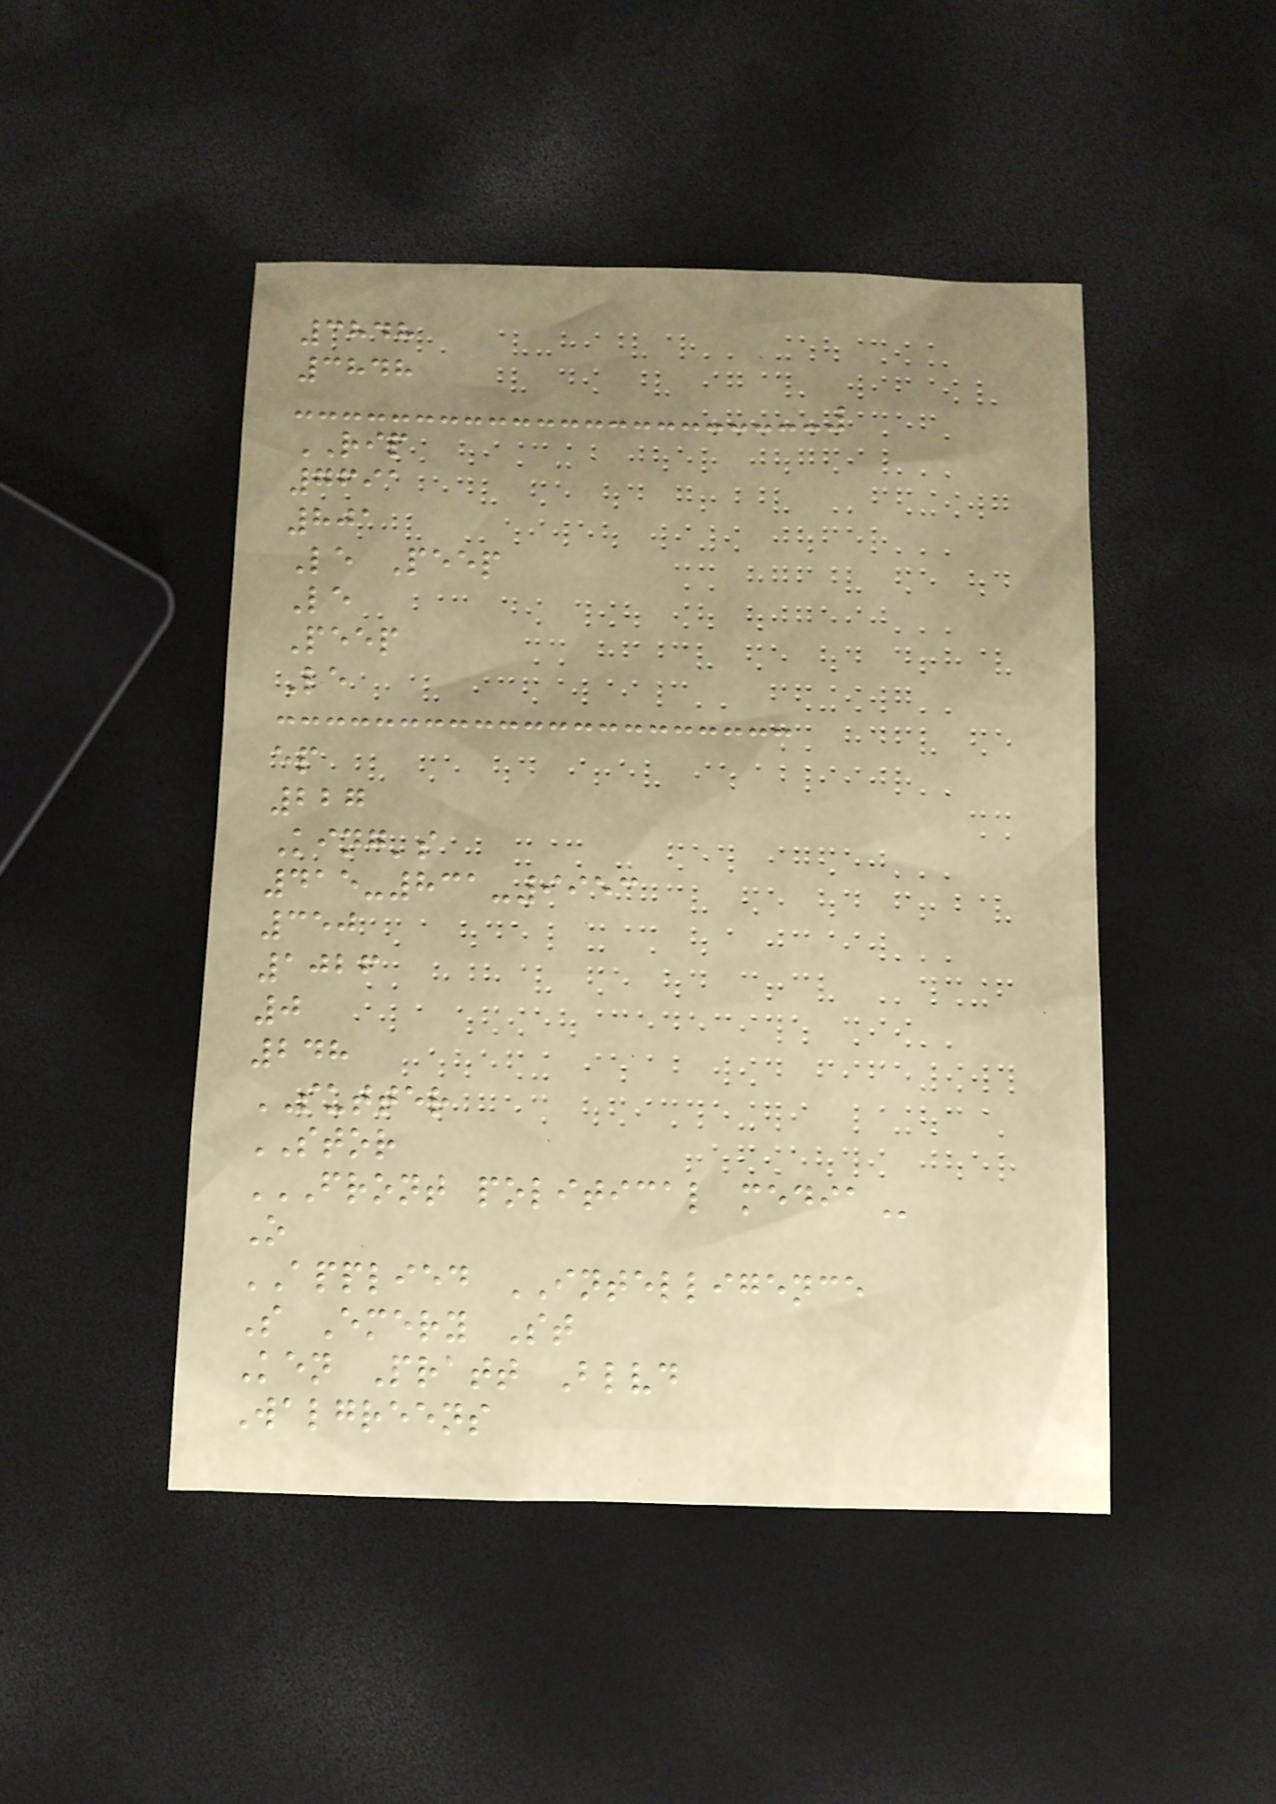3848
3848
RIP
7691
801
Le Peep
Le
Peep
Le
ep
227
King's
415-831-9953
350
1026
0
248
SUTTER
STOR
FRONT POLITICAL MEDIA
O
APPLIED INTELLIGENCE
S Emery St
Ken Pratt Blvd
Walgreens
